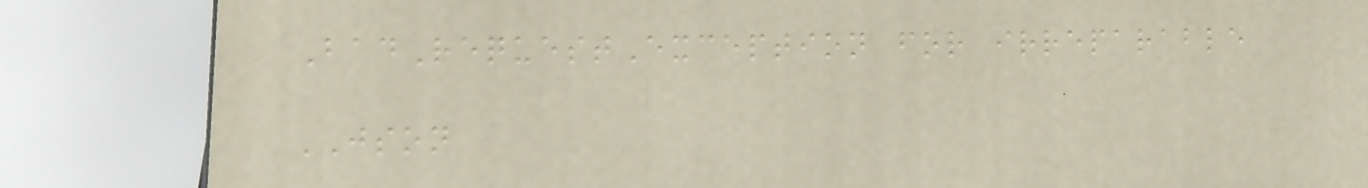BadRequestException for irreparable
JSON
